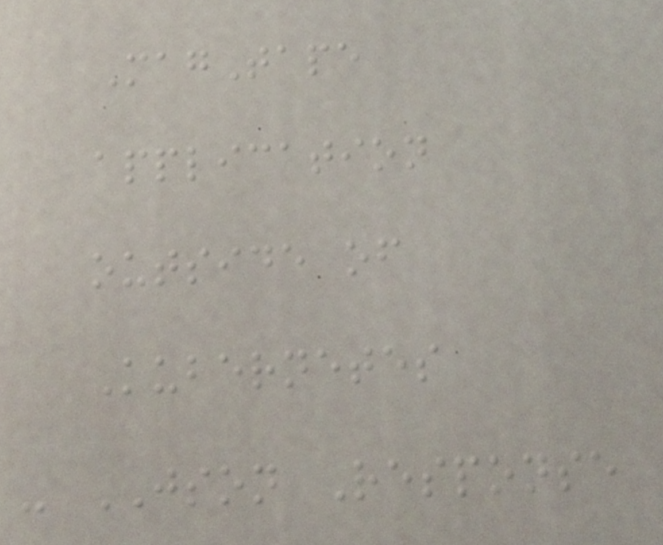MagTape
application
outside of
Kubernetes
- JSON Response
